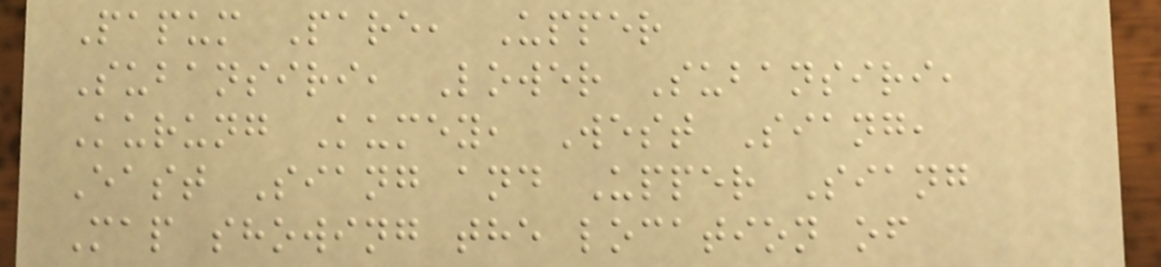Papum Pare, Upper
Subansiri, Lower Subansiri,
Kurung Kumey, West Siang,
East Siang and Upper Siang
Map showing the location of
